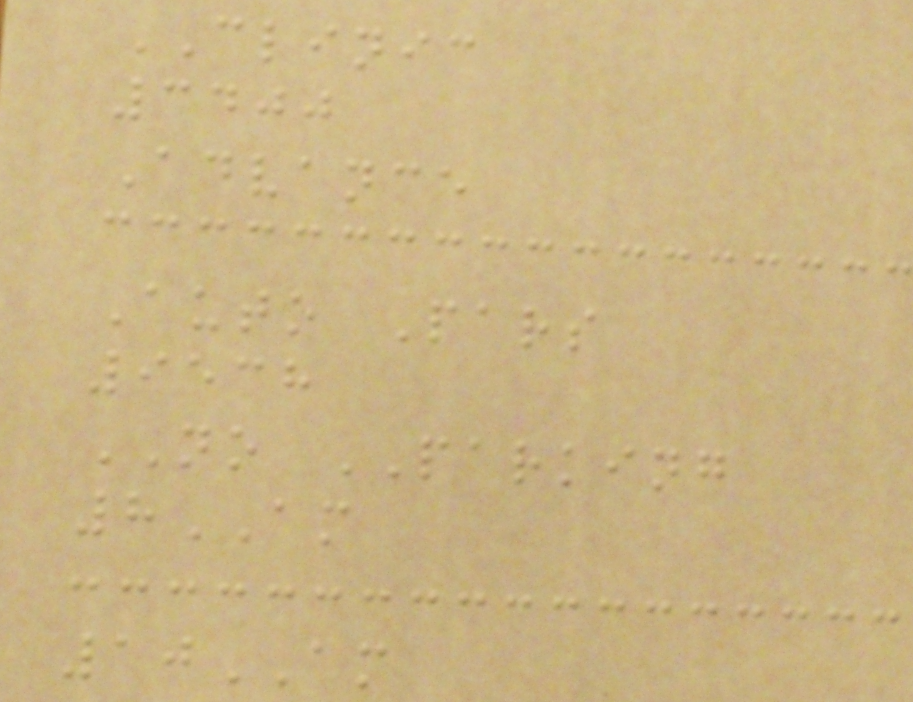CLINIC
3400
Advance
Auto Pars
9538
NO PARKING
8AM
10AM
